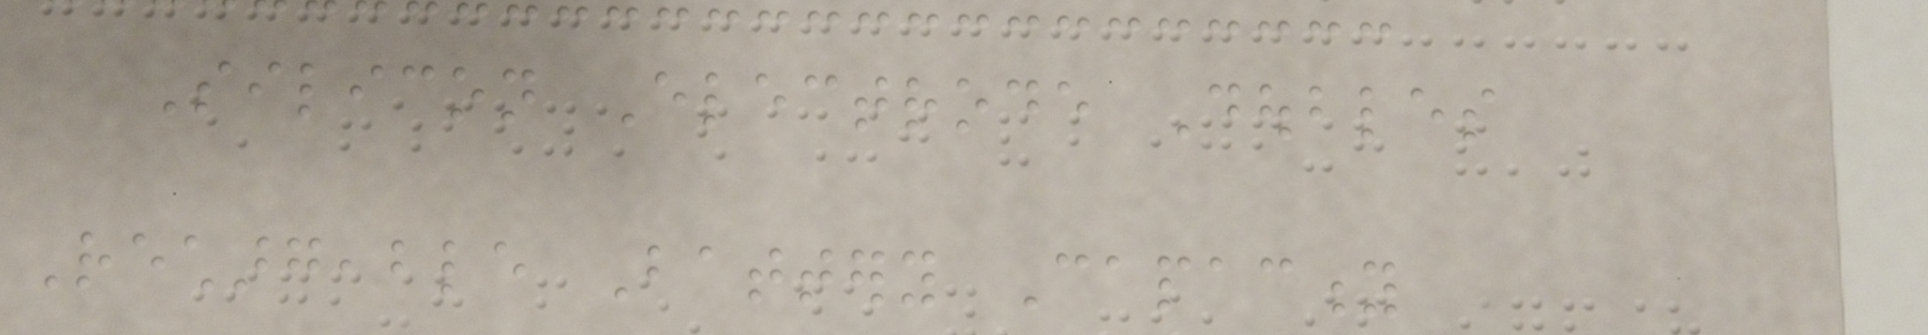Silicon Electrode Doubles
Rechargeable Battery Capacity
